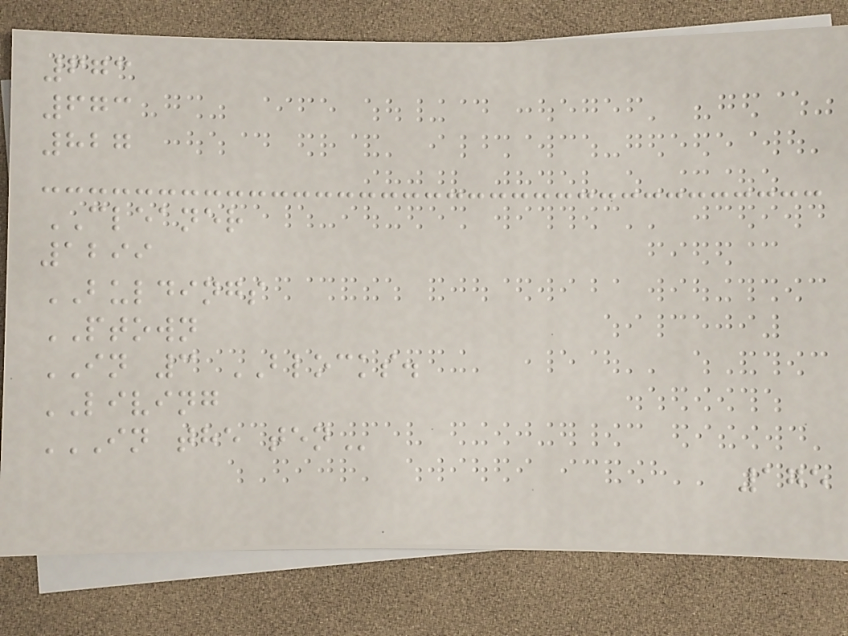673
673
827
CLEANER
1299
BULDINGS
PTOWN
IN 3 BLOCKS.
LIVING
IN THE TEN
175
